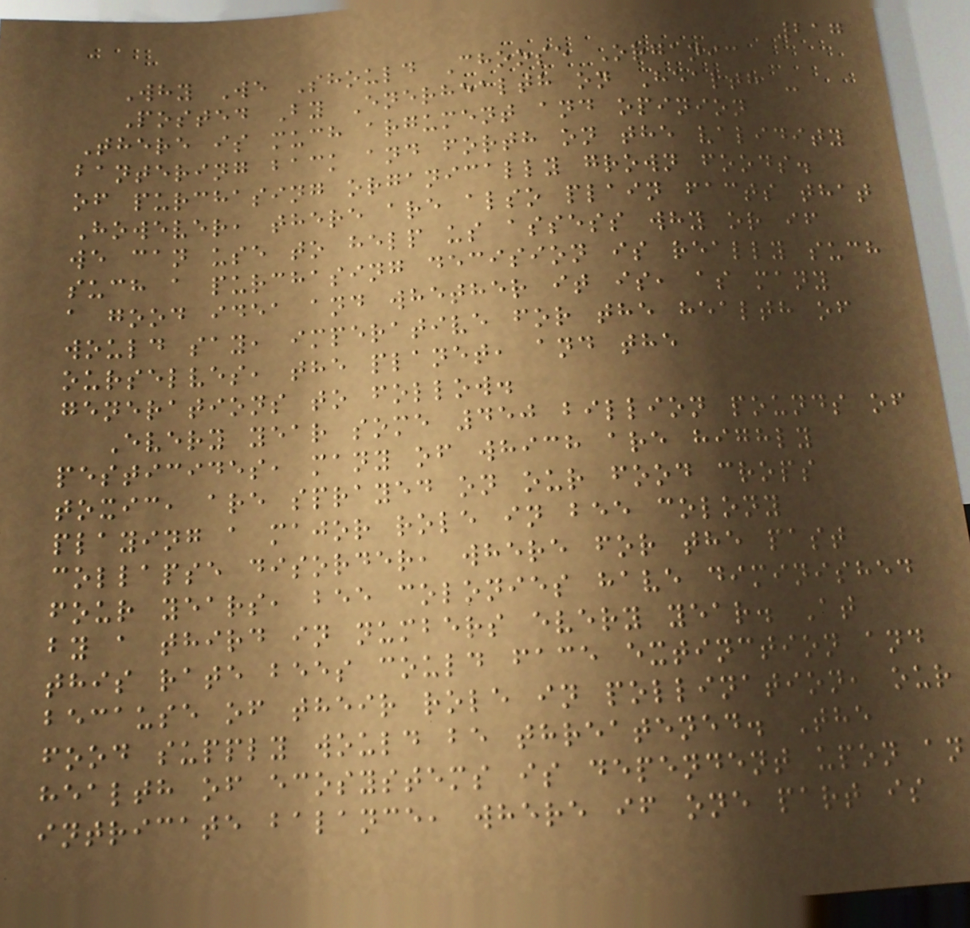217
Why We Should Choose Organic
Posted By Enerhealth on Health -
There is much argument and opinion
bantering back and forth on the validity
of purchasing organically grown foods.
However, there are also plain facts that
we can use to help us assess why or if
such a purchasing decision is really such
a good idea and whether it is, as many
would say, imperative for the health of
ourselves, the planet, and the
generations to follow.
Every year some 450 billion pounds of
pesticides, many of which are highly
toxic, are sprayed on our food crops
playing a major role in bee colony
collapse disorder, where for the past
four years, bee colonies have diminished
by a third in numbers every year. At
this rate bees could face extinction and
because of their role in pollination, our
food supply would be threatened. The
health of ecosystems is dependent upon an
intricate balance, where if one part is
